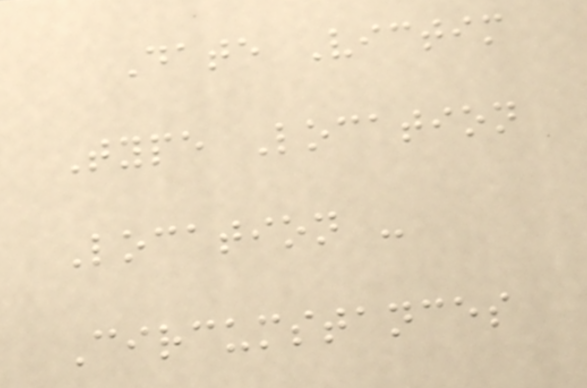Date Victim
Type Location
Location -
Circumstances
